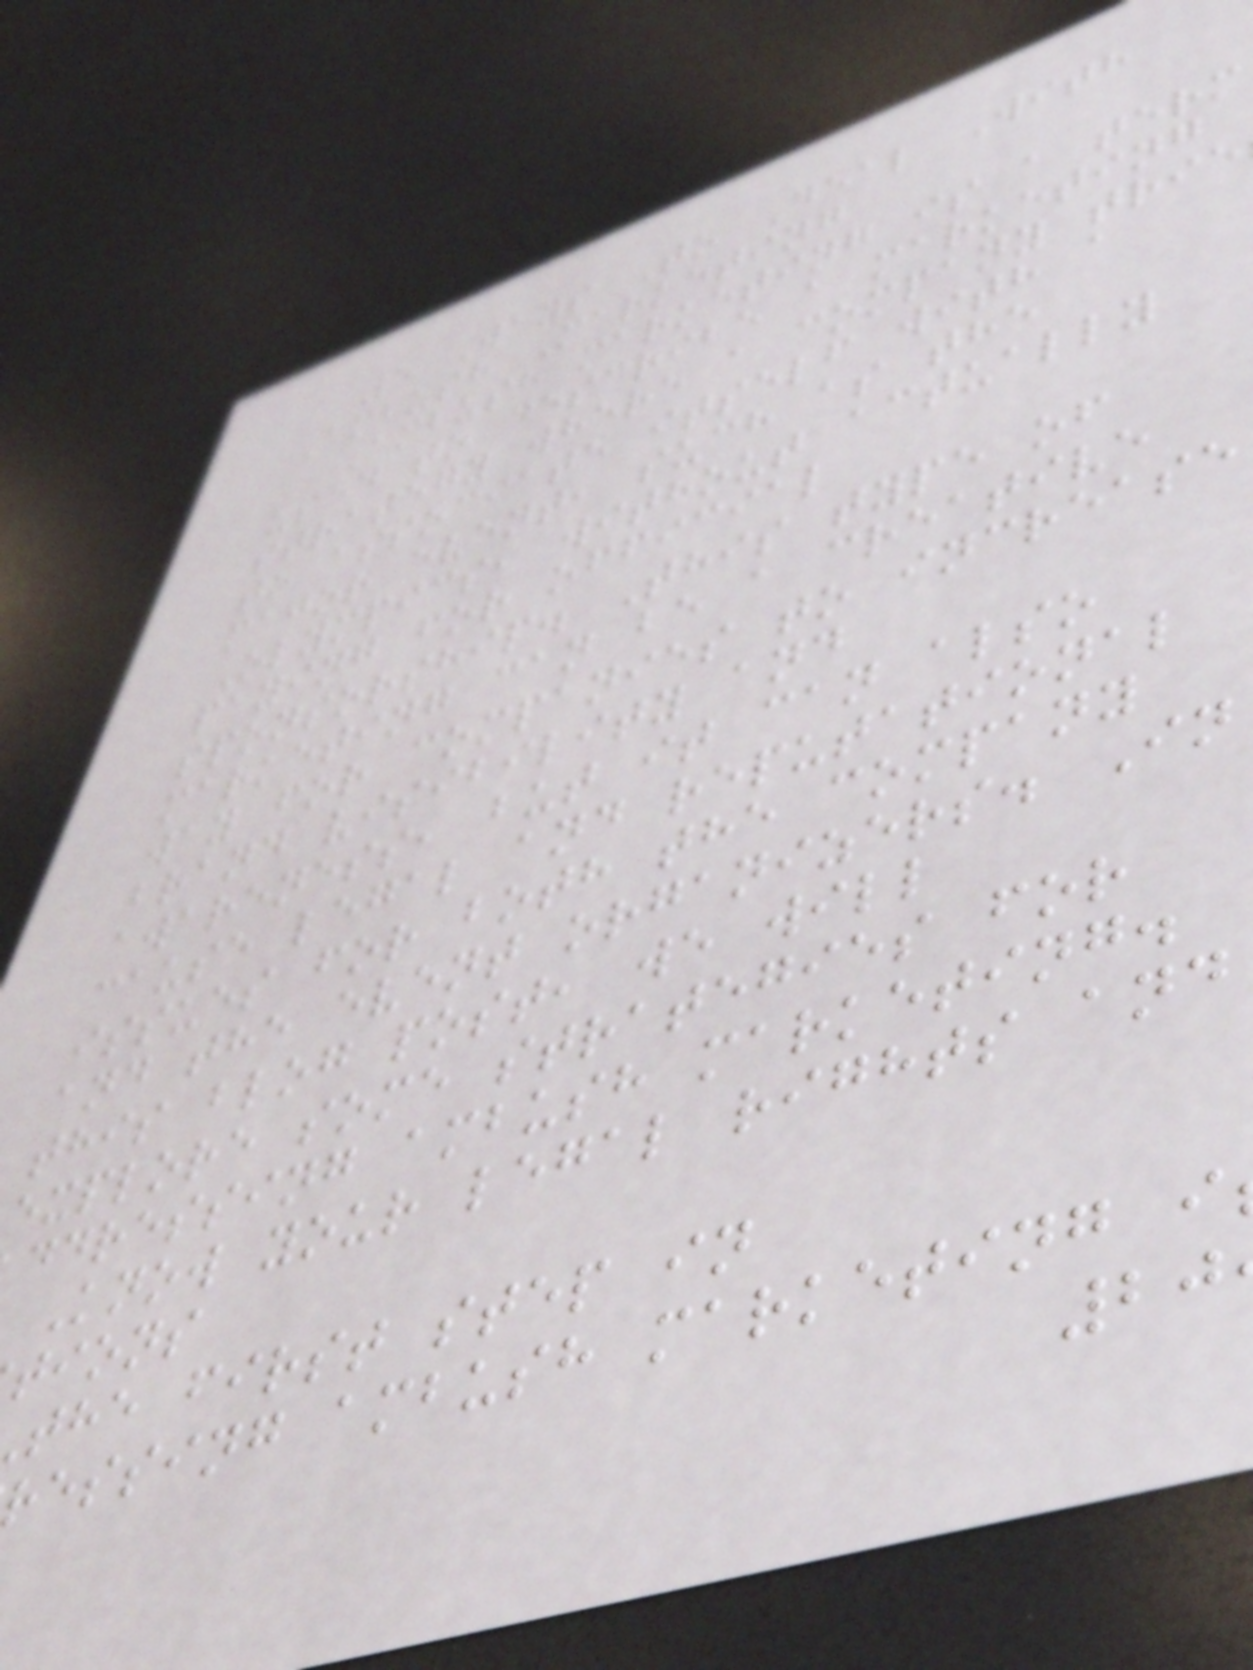5 Ways To Deal With
Ambush Marketing
Ambush marketing is a term
used to describe a marketing
strategy where a company trie
to associate itself with a
major event, such as the
Olympics, without actually
paying for official
sponsorship. This type of
marketing can be a creative
way for companies to increase
brand visibility and
awareness, but it can also
cause legal and reputational
issues for both the company
and the event organizers. In
this blog post, we will
explore some strategies for
ddressing ambush marketing.
Know your legal rights and
tions
the first step in
ressing ambush marketing i
